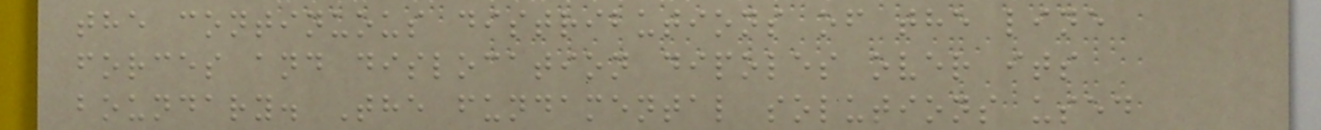the continuous distributions of the line
forces and dislocation dipoles over its
boundary. The fundamental solutions used
